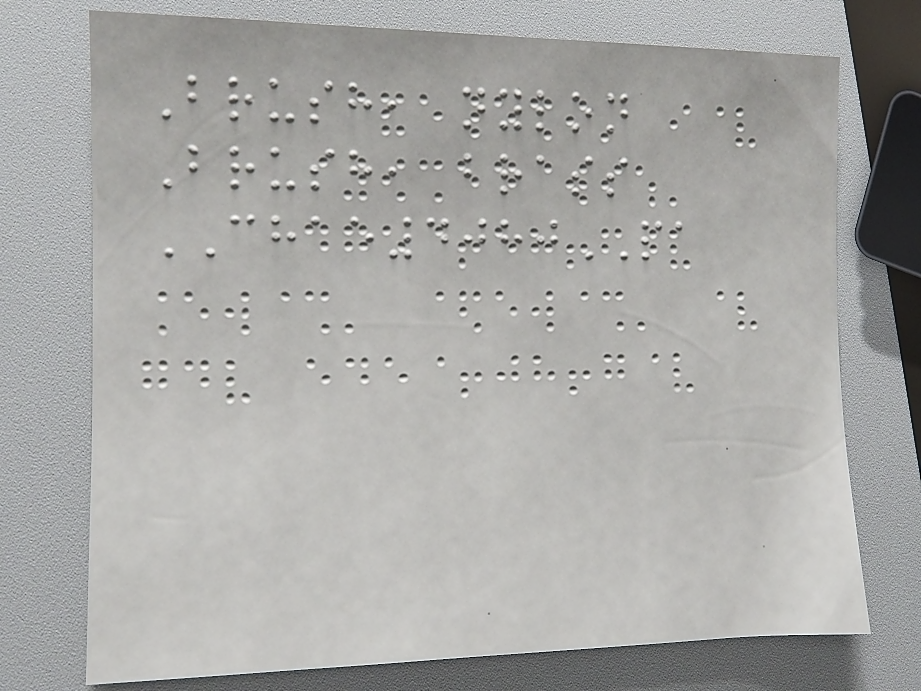Brush, nylon
Brush, brass
CHAE4080PA
